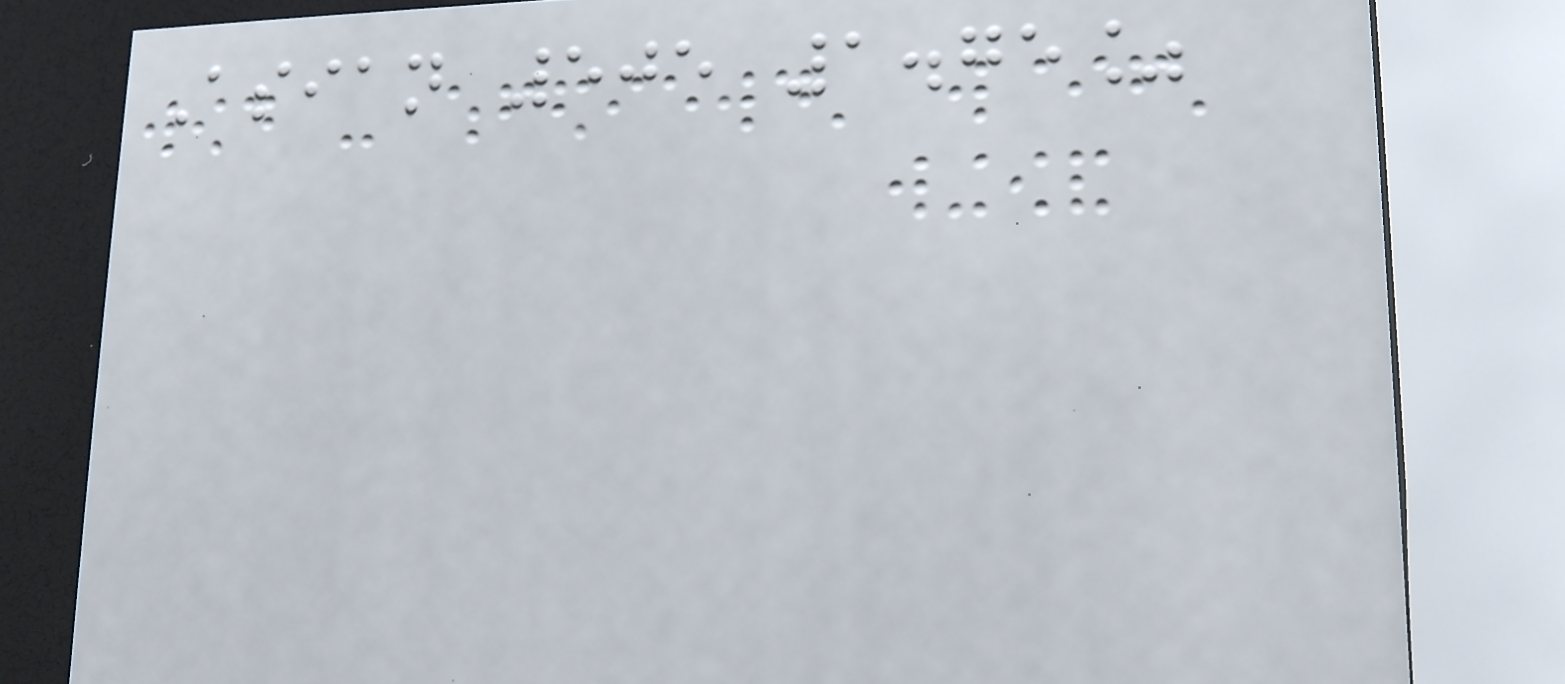Asian 505 1.75%
